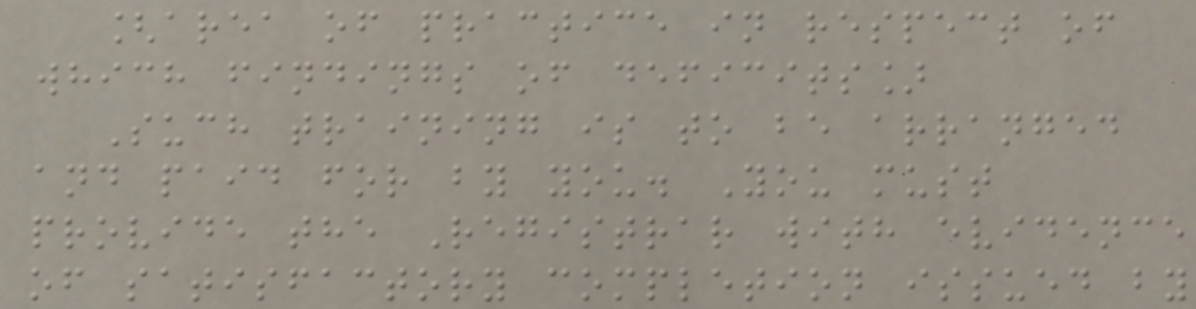[area of practice in respect of
which findings of deficits]
Such training is to be arranged
and paid for by you. You must
provide the Registrar with evidence
of satisfactory completion issued by
